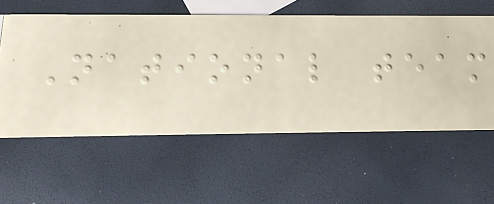National team
